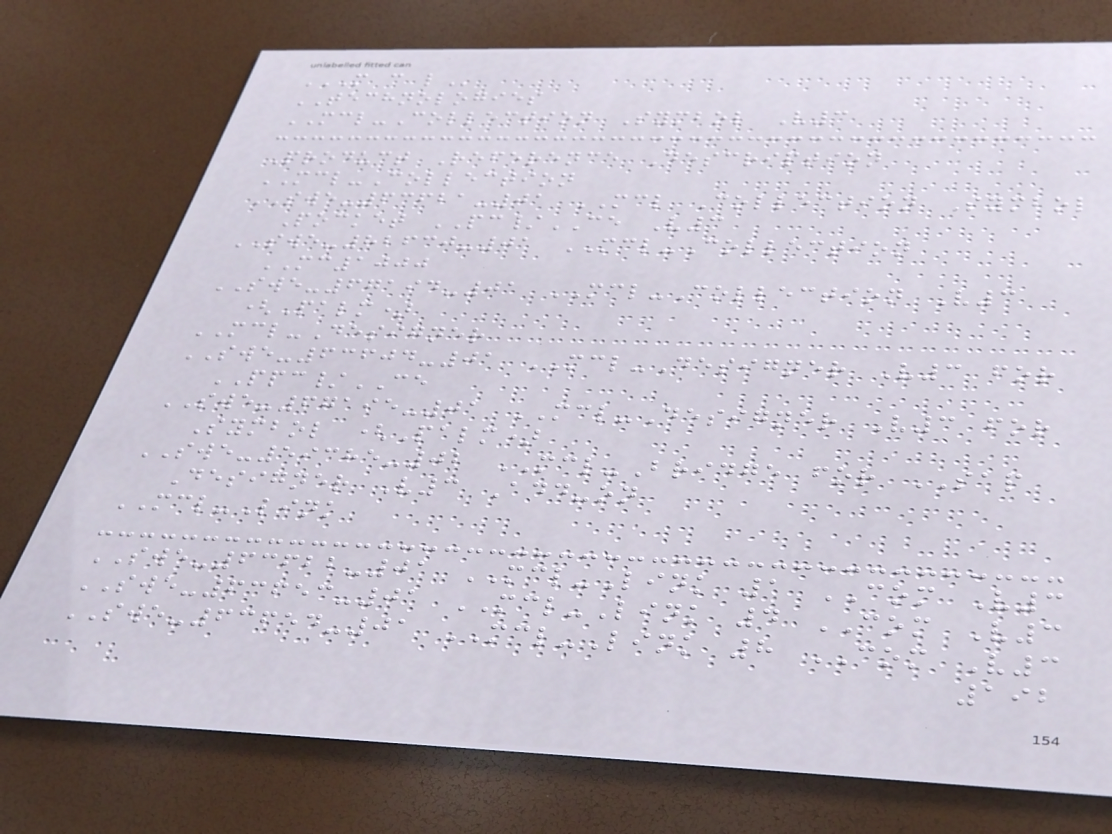M C L
TECHNOLOGIES
MCL-Collection Symbol V3
Product Reference Description
MCL-Collection
SWE-63621-01 MCL Collection Symbol
Pocket PC/CE V3
SWE-82630-01 MCL-Collection
MC1000
SWE-67194-01 MCL-Collection V3
(Palm)
MCL-Designer
SWE-63604-01 MCL-Designer V3 for
PPC/CE
SWE-67195-01 MCL-Designer V3 for
Symbol (Palm)
SWE-59385-02 MCL-Bridge for SAP
Designer V3 Add-on
MCL-Link
SWE-63622-01 MCL-Link 1 COM V3
SWE-63653-01 MCL-Link 4 COM V3
SWE-63654-01 MCL-Link 8 COM V3
192
